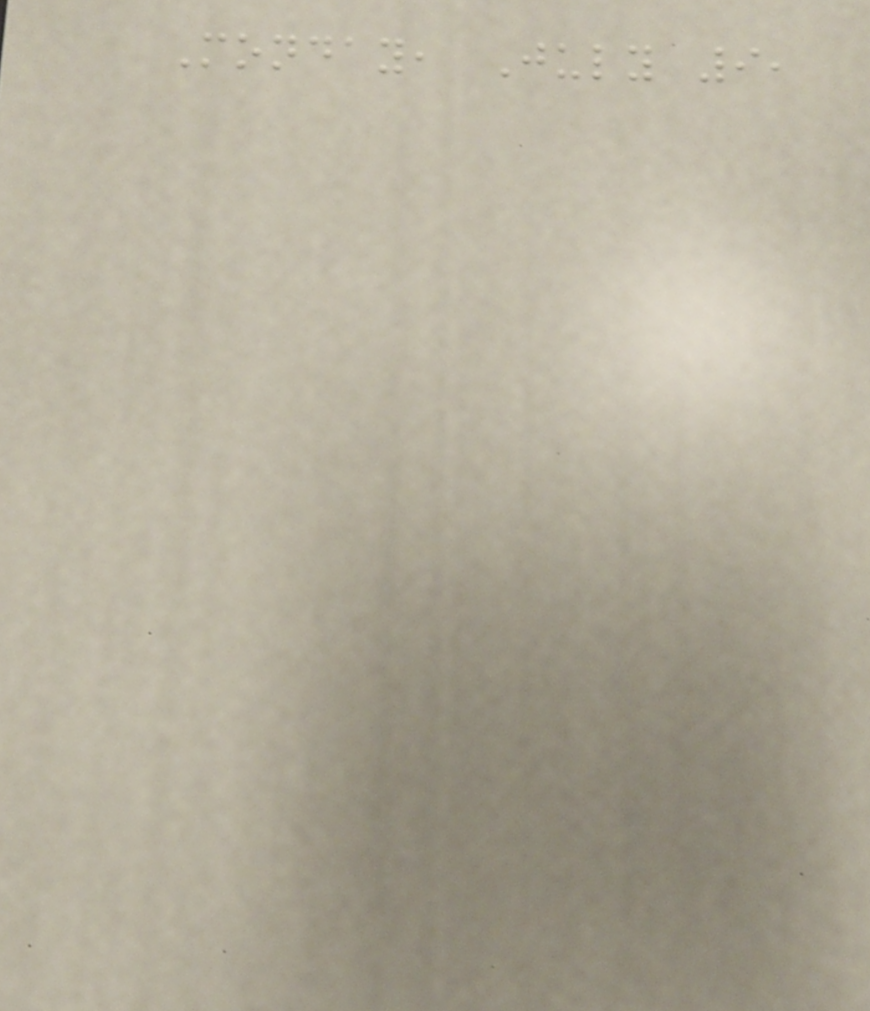Monday, July 9,
